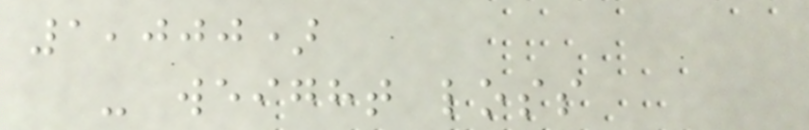1,000)
- weight loss
